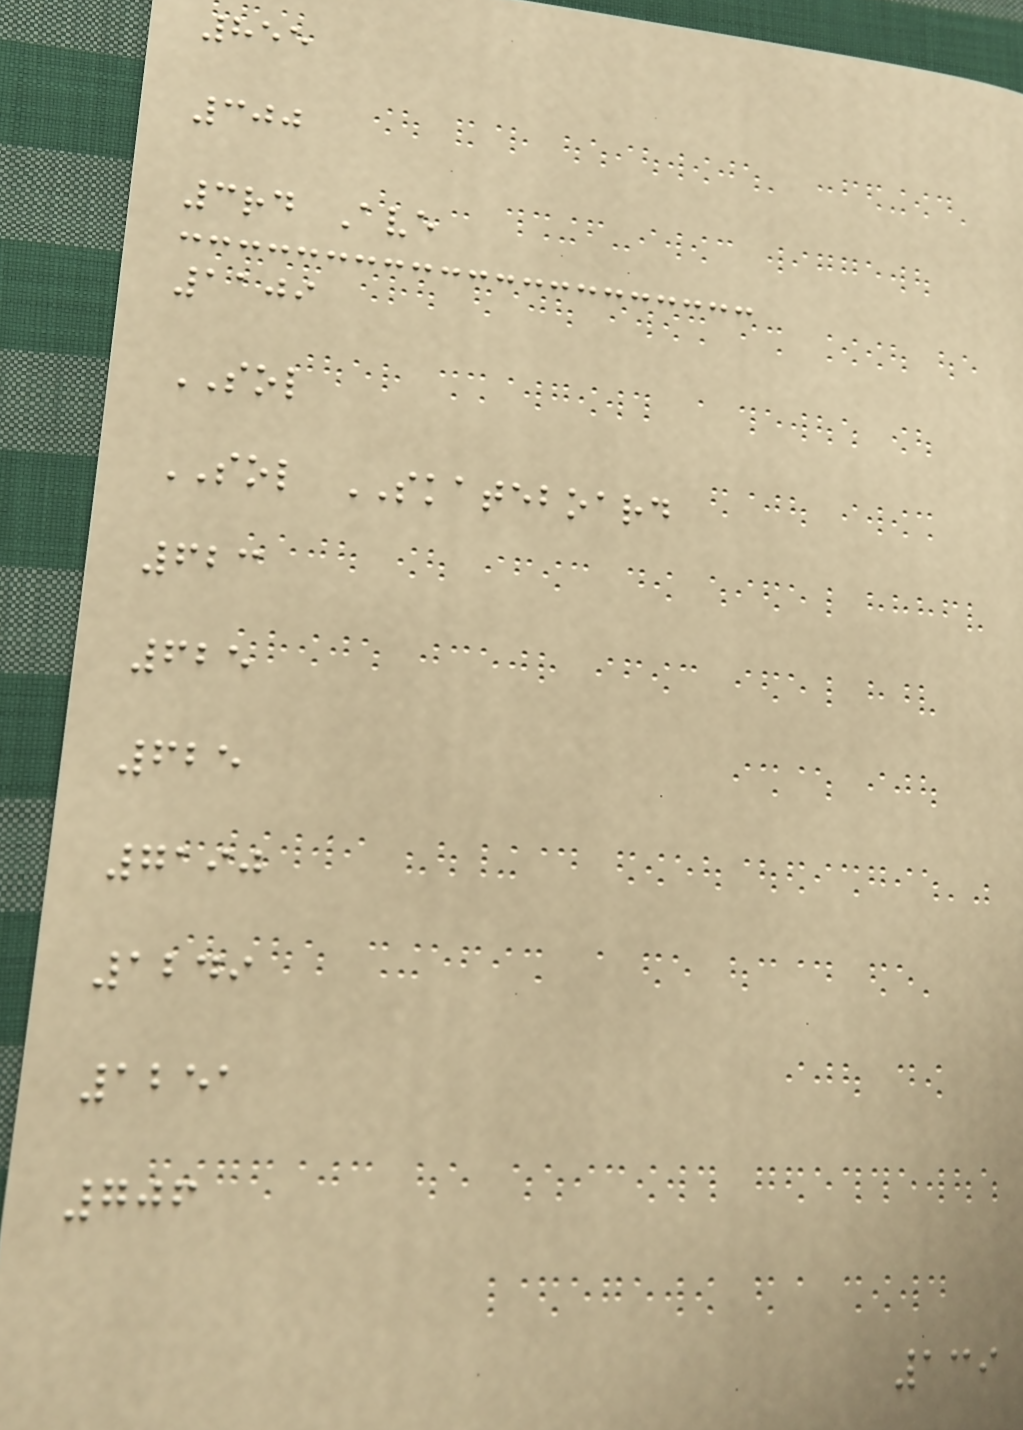855
300
3rd Ave
1109
SOL
SOL SKATEBOARD
623
625
625
7190
1249
1251
706
139
